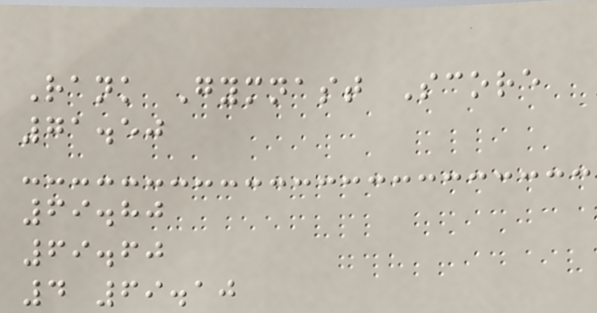Rank Gymnast Score
71.50
69.80
69.60
4 69.10
